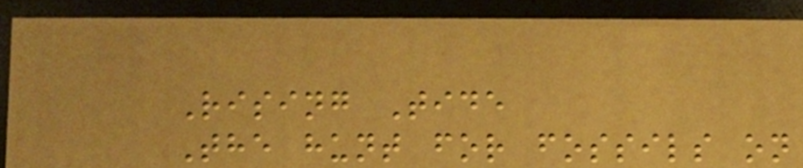Rising Tide
The hunt for fossils on
